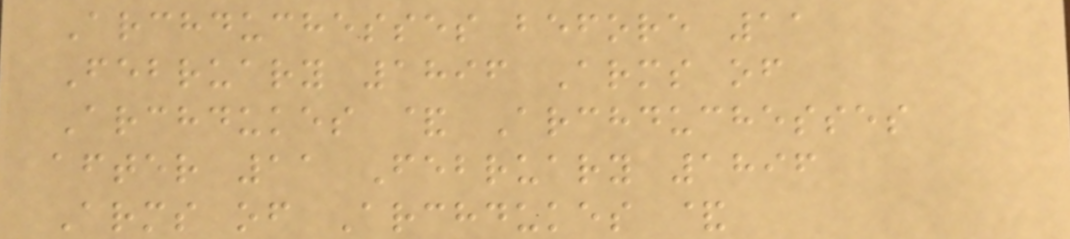Archduchesses before 11
February 1896 Arms of
Archdukes & Archduchesses
after 11 February 1896
Arms of Archdukes &
